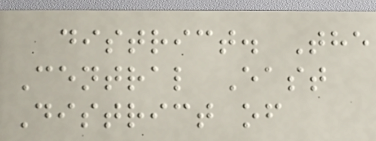district. The
Central East
District of
